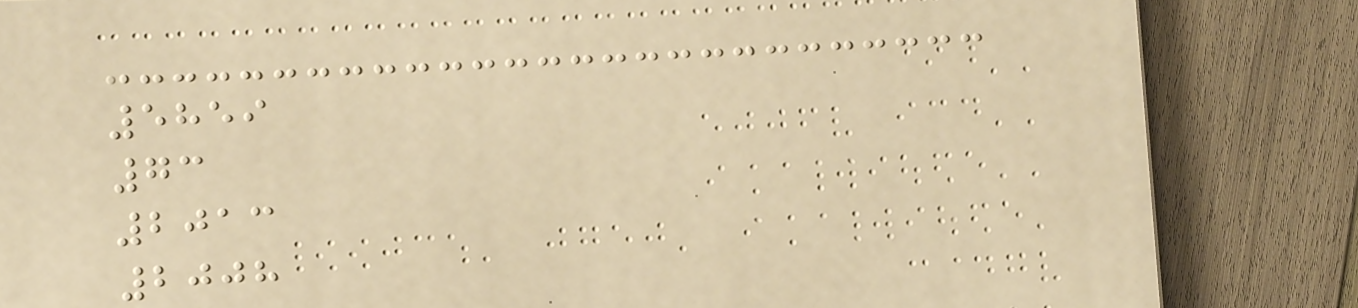5859
73
2013
2008
